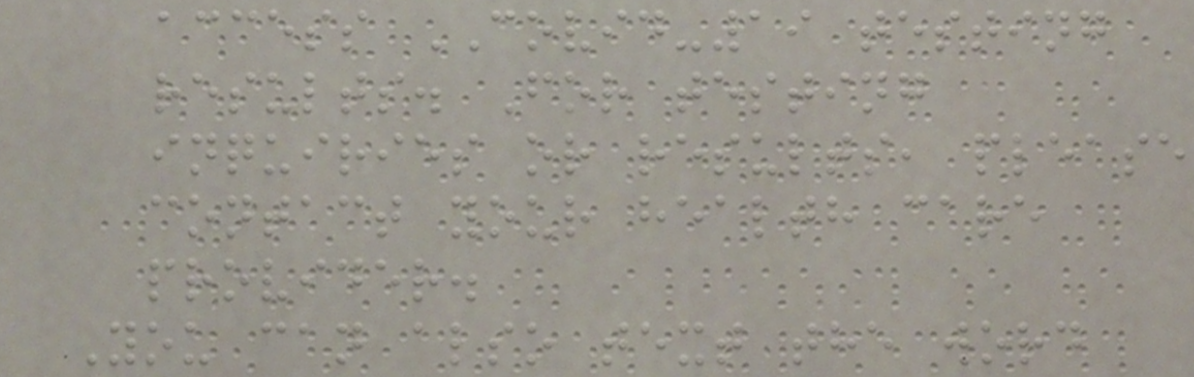access COVID-19 testing
results. For testing
inquiries or results, please
contact your health care
provider.
You can also text the word
